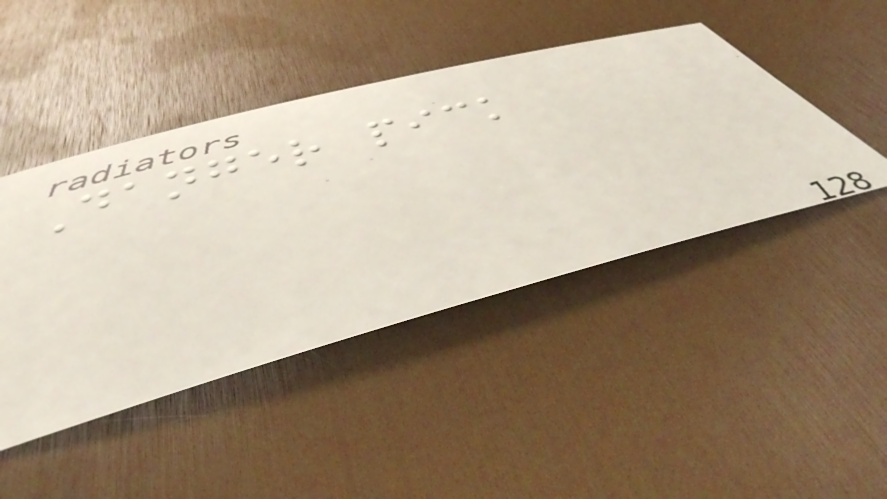Danger pick
